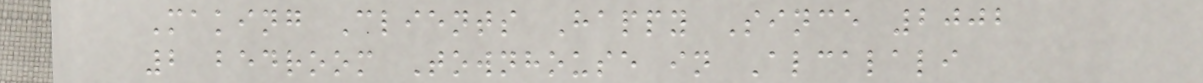Making Clients Happy Since 2002
2 bedroom Townhouse in Alcalali
